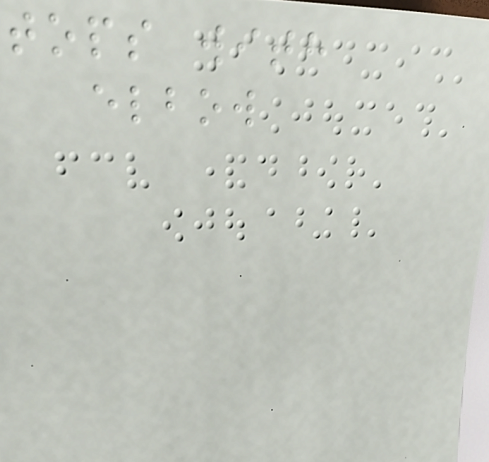tops with
elbow
